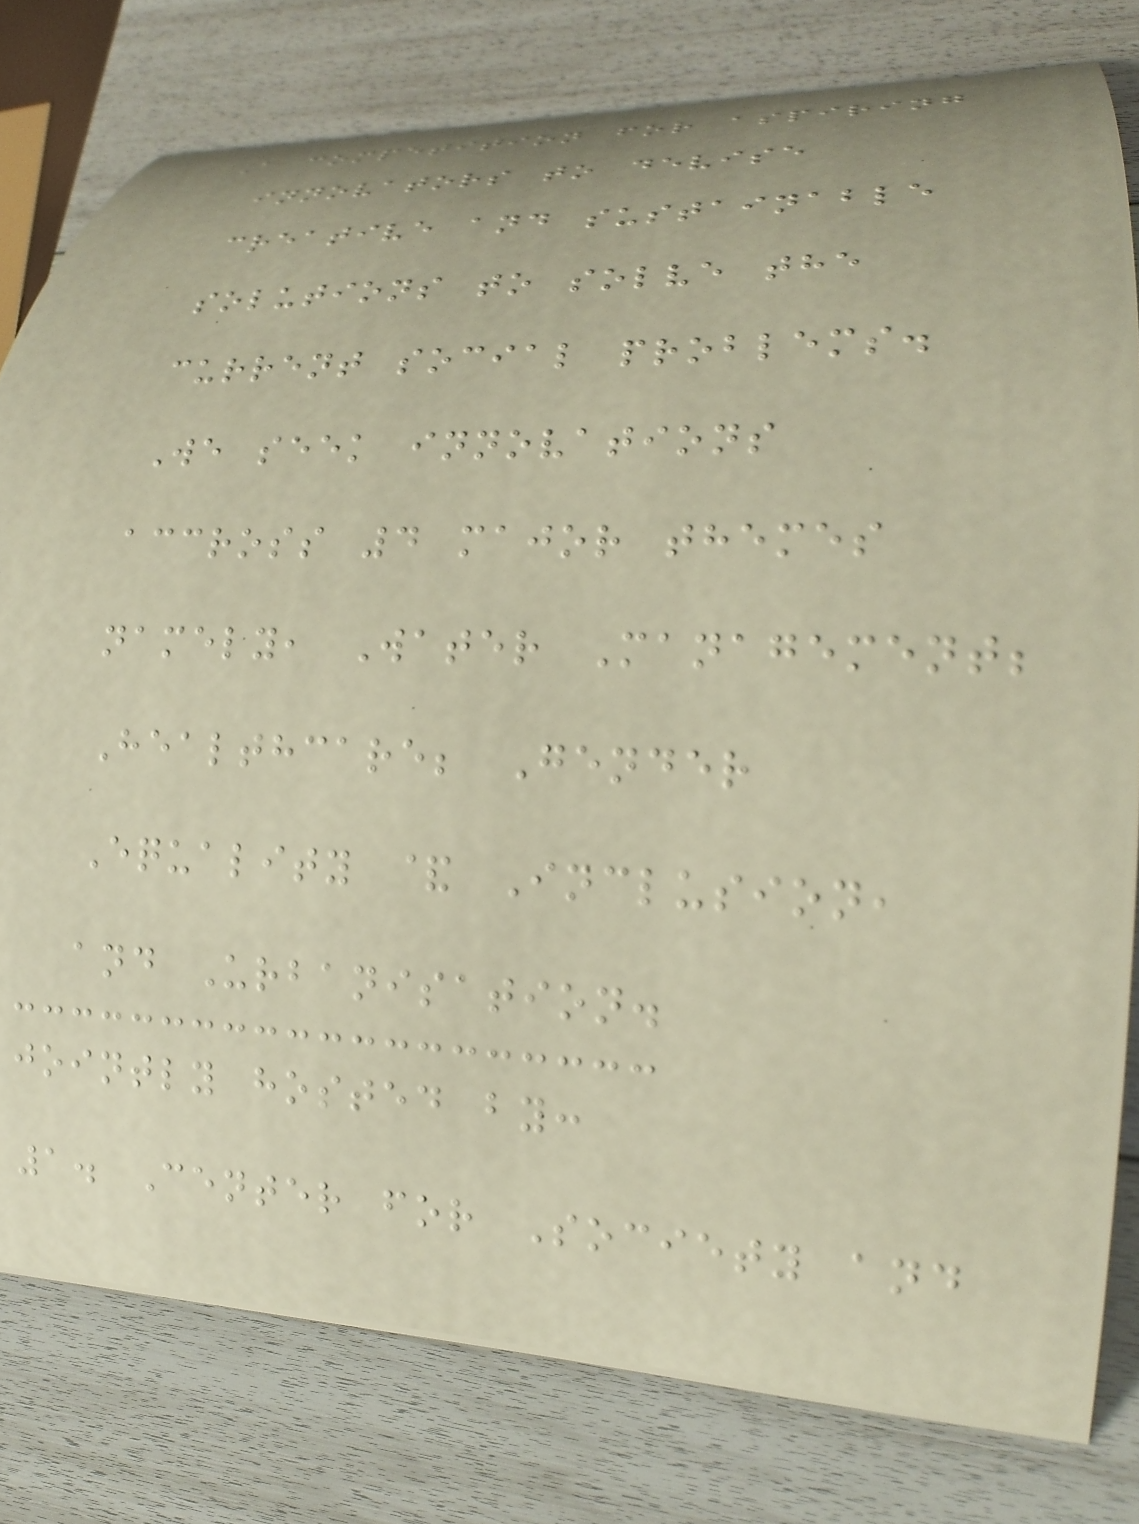A competition for aspiring
innovators to devise
creative and sustainable
solutions to solve the
current social problems.
We seek innovations
accross 4 major themes
namely, Water Management;
Healthcare; Gender
Equality & Inclusion,
and Urbanisation.
jointly hosted by:
1. Center for Society and
